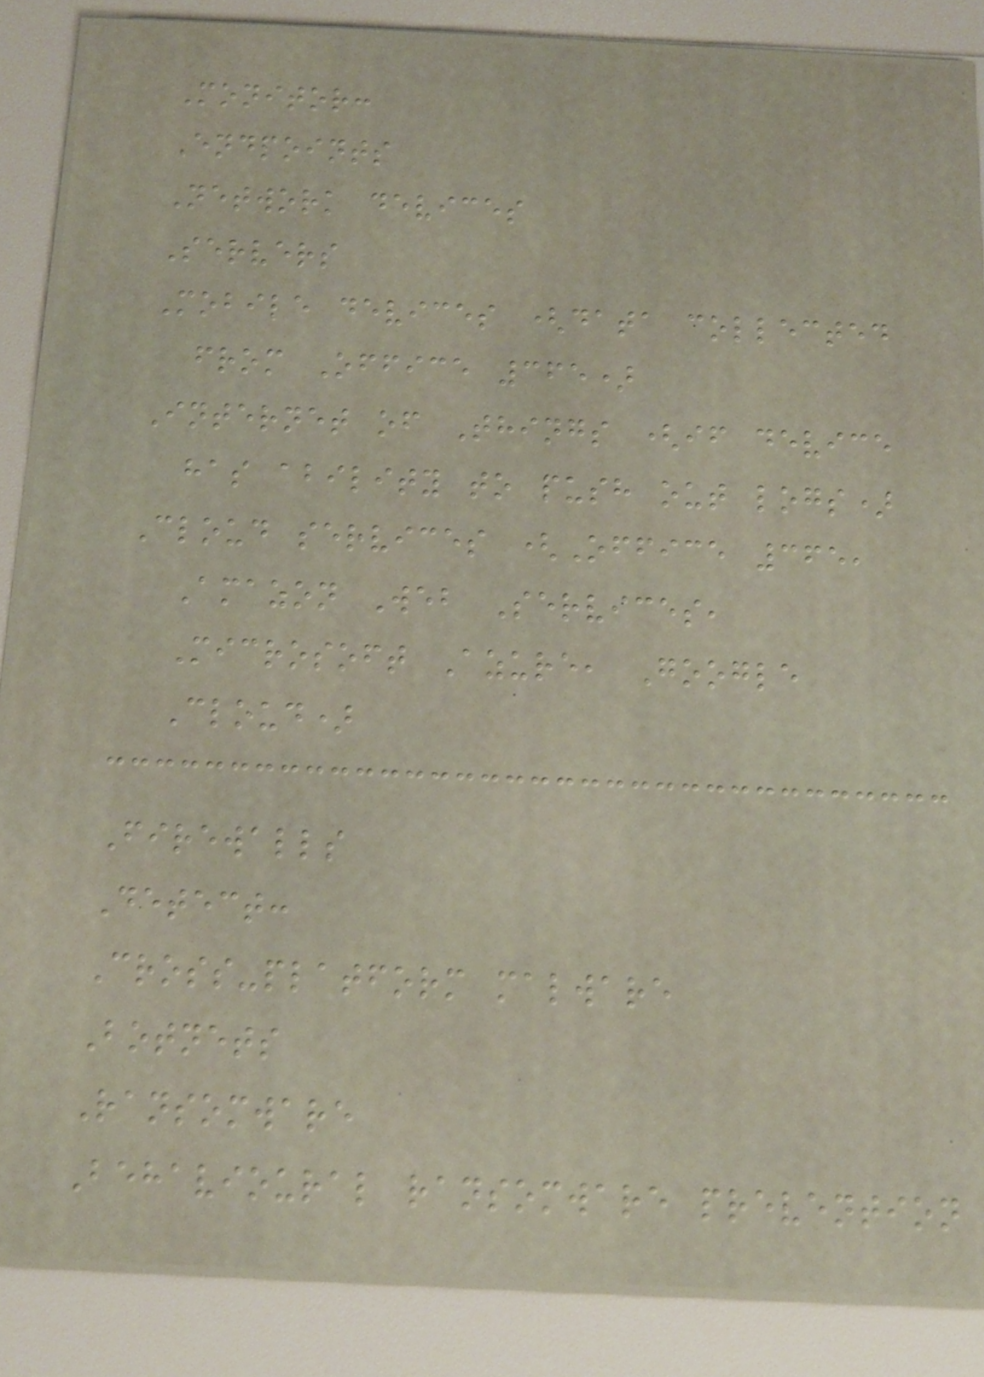Monitor:
Endpoints
Network devices
Servers
Mobile devices (data collected
from Office 365)
Internet of Things (if device
has ability to push out logs)
Cloud services (Office 365,
Amazon Web Services,
Microsoft Azure, Google
Cloud)
Firewalls
Detect:
Cross-platform malware
Botnets
Ransomware
Behavioural ransomware prevention
